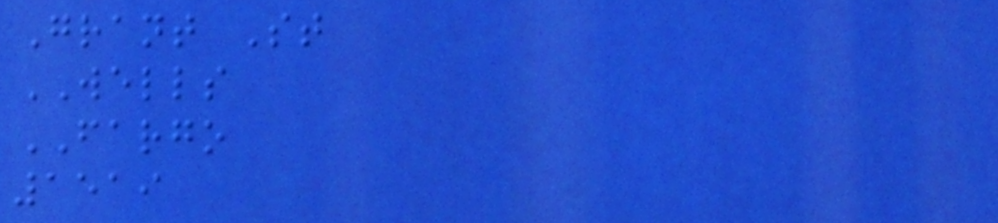Grant St
WELLS
FARGO
1519
